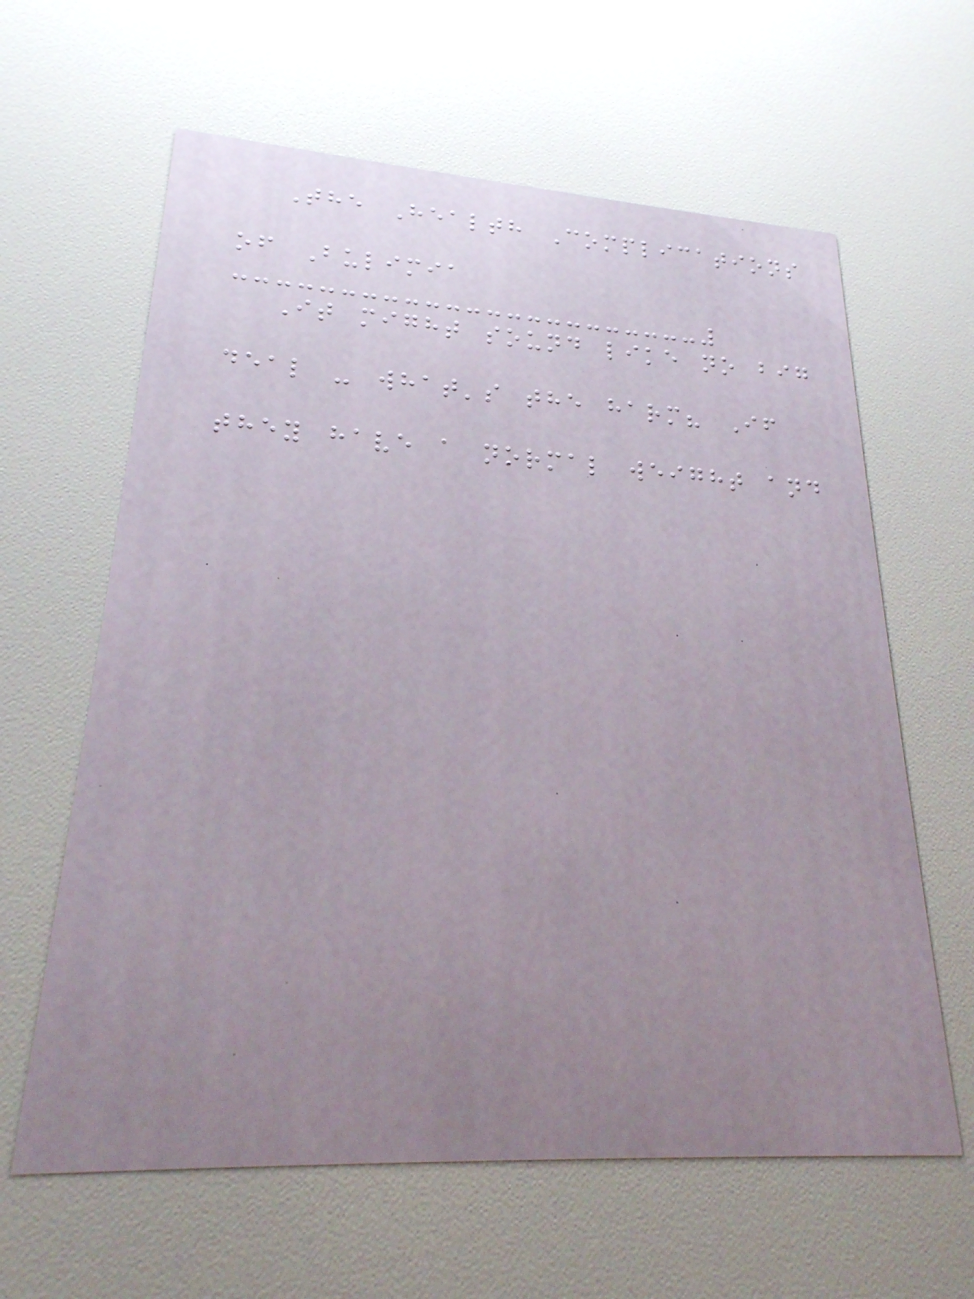The Health Complications
of Bulimia
It might sound like no big
deal - what's the harm? If
they have a normal weight and
